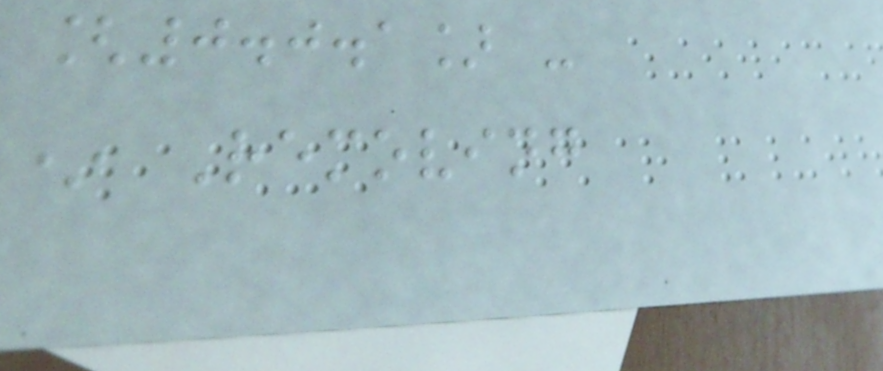[0.0.1] -
* Removing
